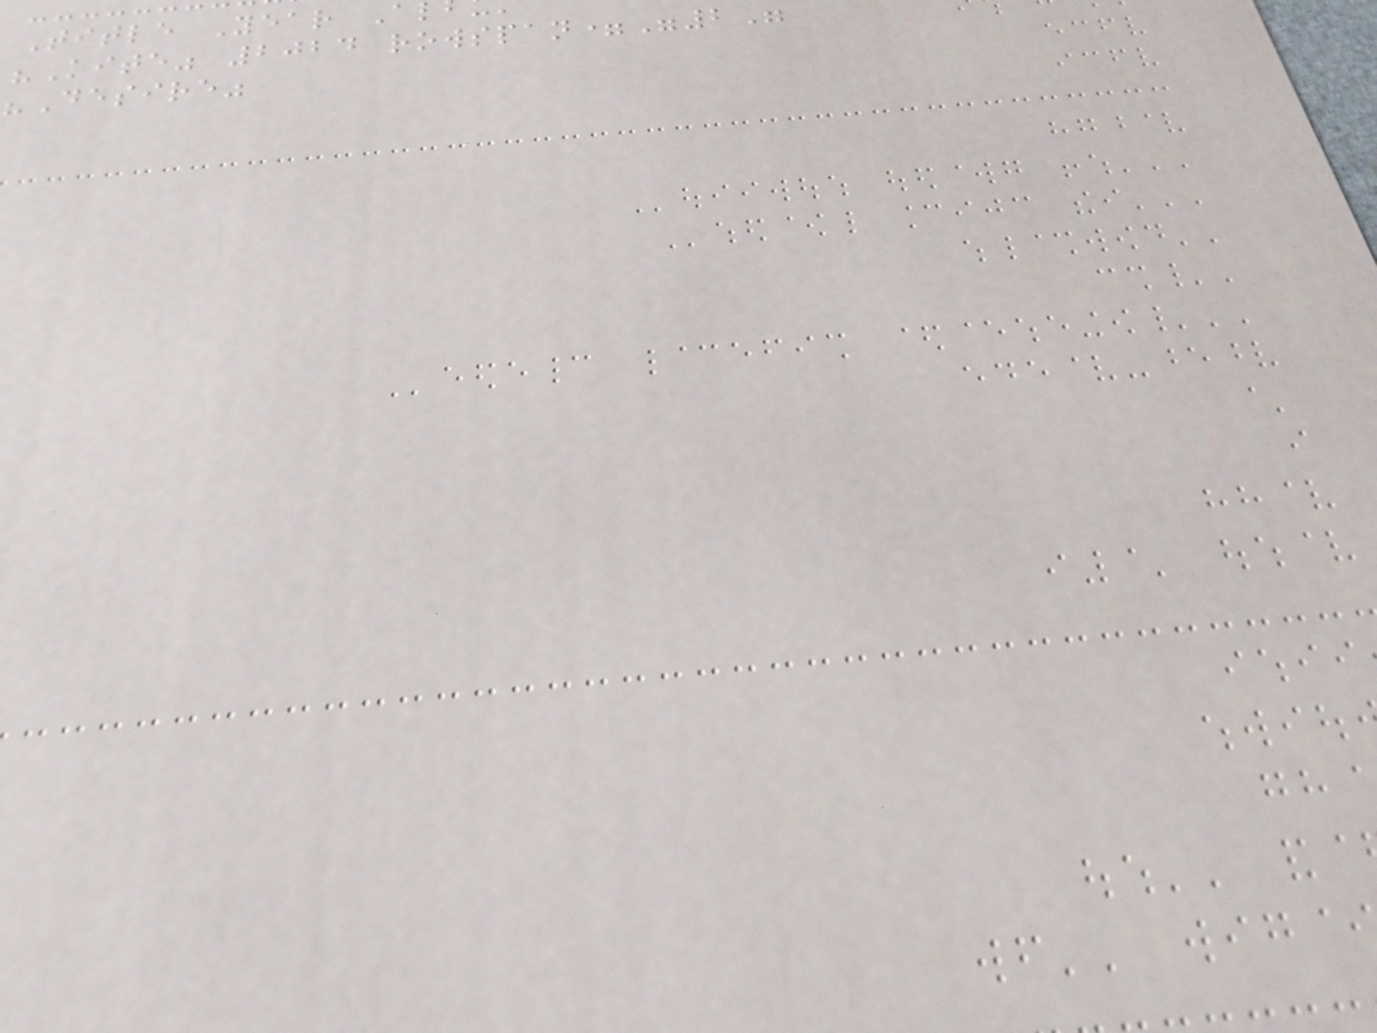Title Year A
"Kite" 2024 rowspan="2"
"Desire"
